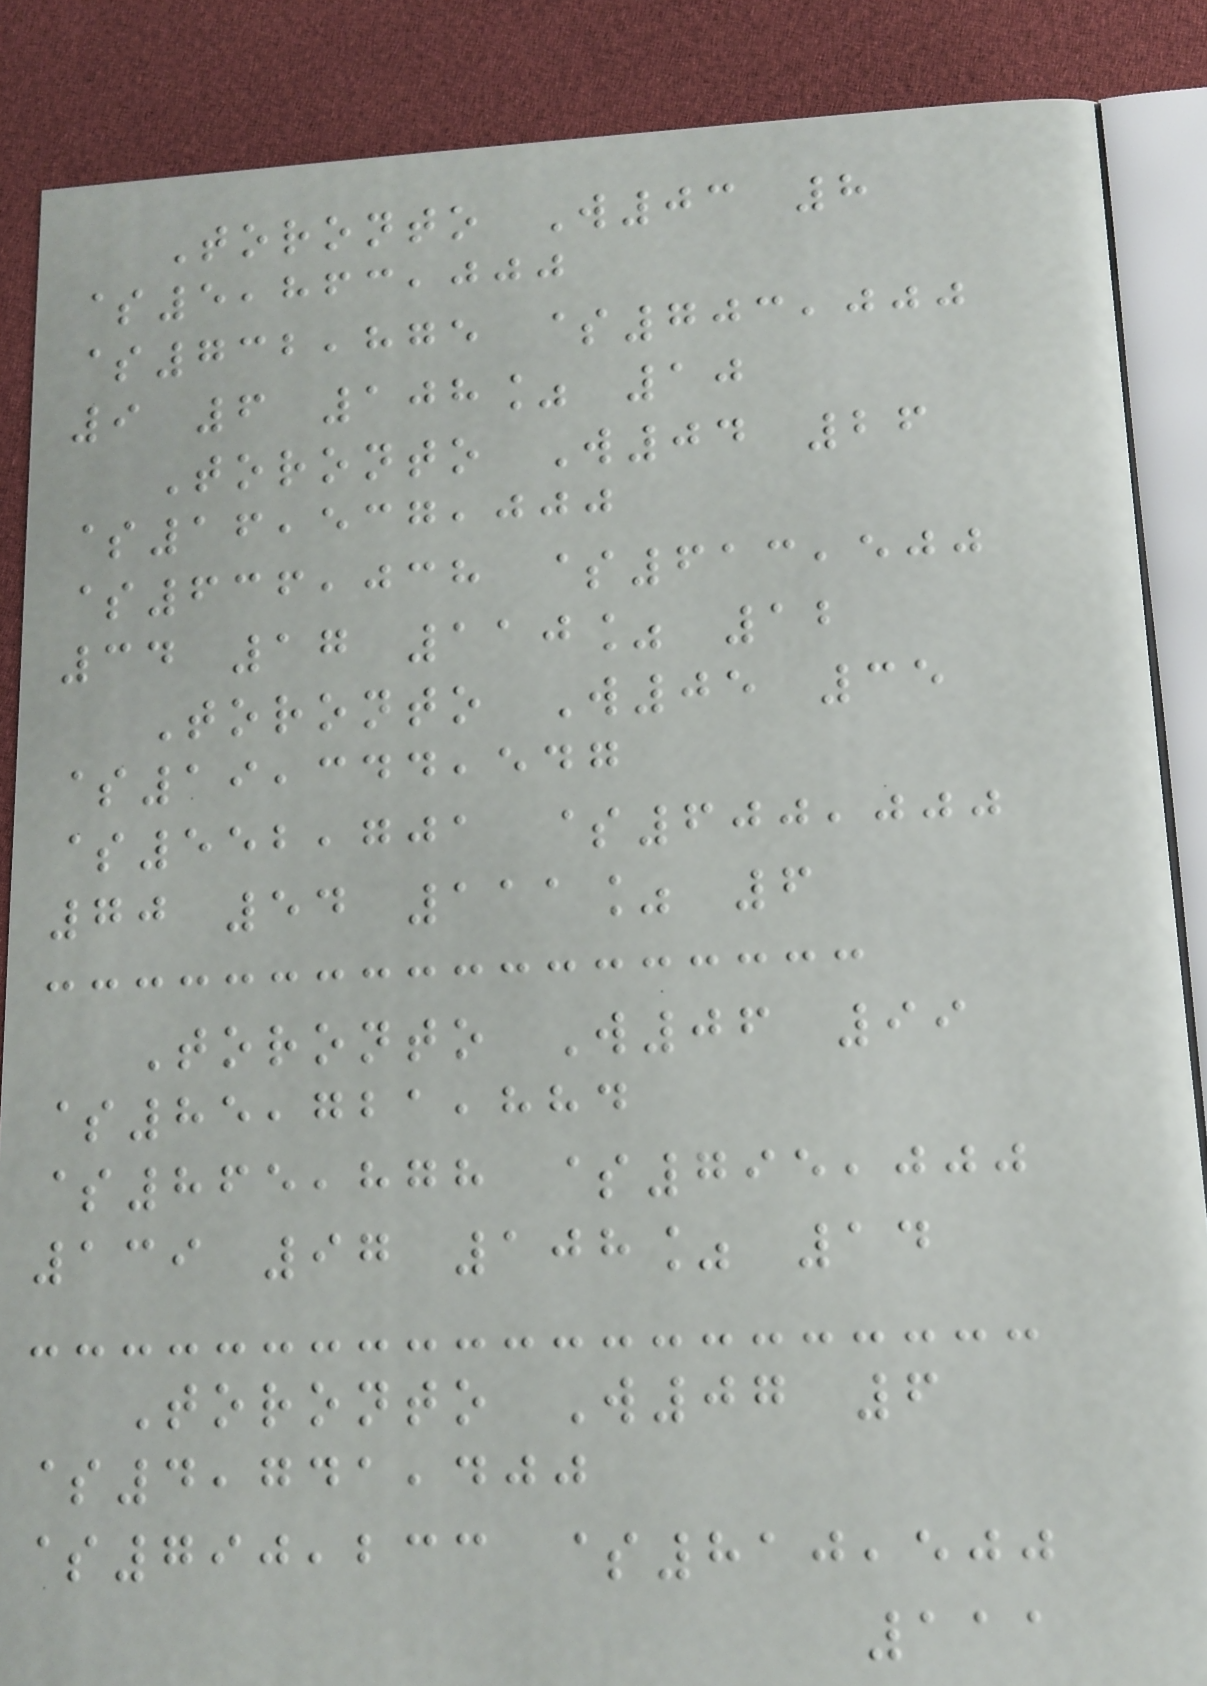Toronto W03 8
$5,863,000
$732,875 $703,000
9 6 108% 10
Toronto W04 26
$16,537,000
$636,038 $613,500
34 17 110% 12
Toronto W05 35
$19,344,547
$552,701 $600,000
70 54 111% 6
Toronto W06 99
$85,721,884
$865,878 $795,000
139 97 108% 14
Toronto W07 6
$4,741,400
$790,233 $810,500
111
